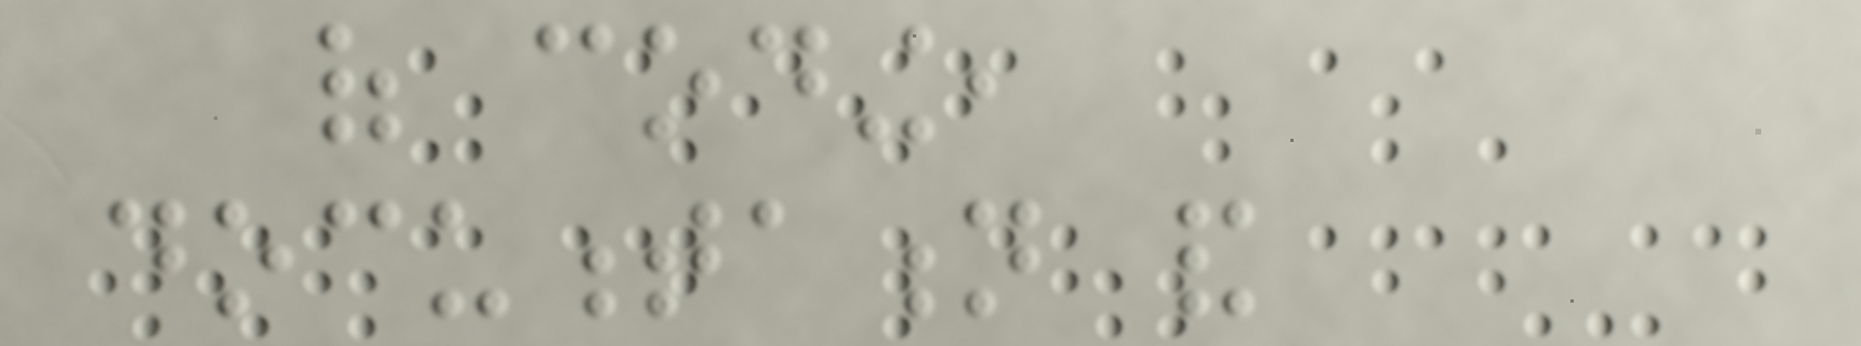of coding,
documentation and
